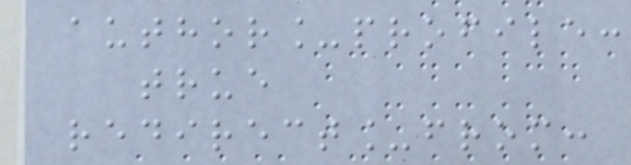author_profile:
true
redirect_from:
